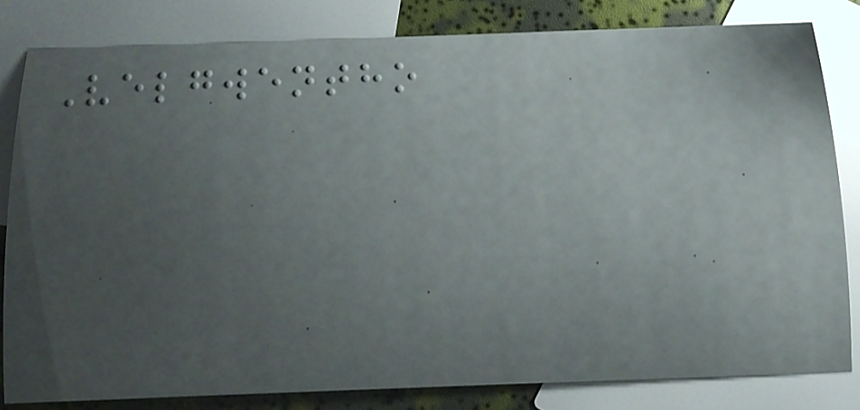Velgwentho
